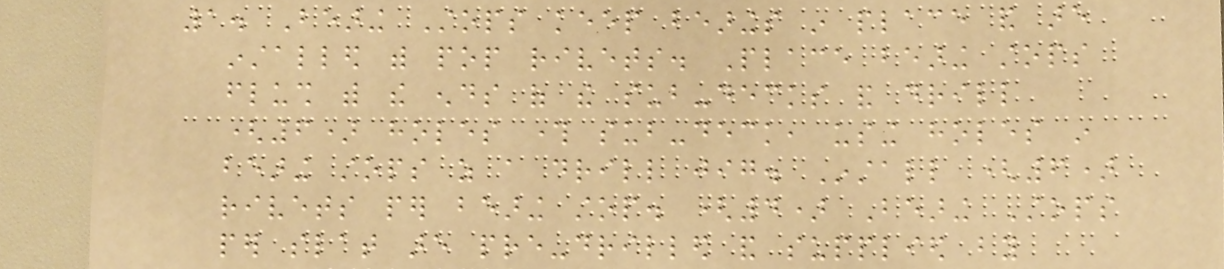1. Bearing Stops keep bearings in place and are
installed with pop rivets. Place bearing stops
flush with the ends of the sub-decks and drill
(6) holes through sub-deck, using holes in
bearing stops as a drill jig. Install (6)
rivets per bearing stop. (4) Bearing Stops
per slat are pre-drilled and supplied by
